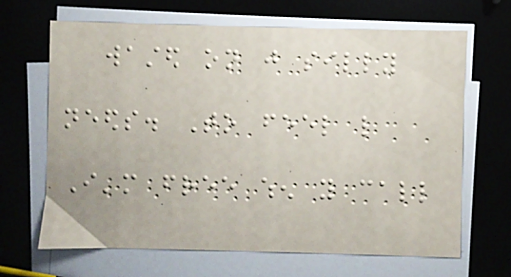wasted on just silly
needs. To feel like
I'm free when you call
